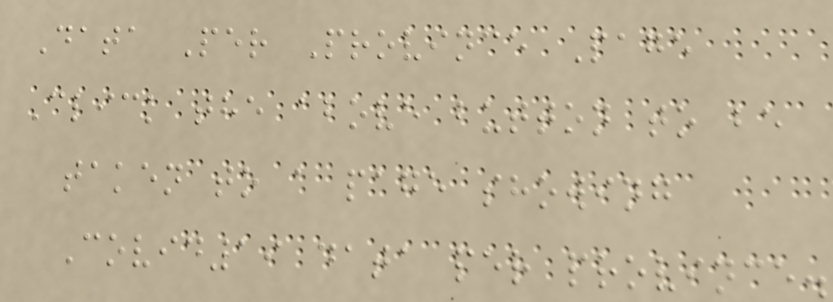Data Per Province Page
Click the above button to be
taken to a page showing
Covid19 data per province.
